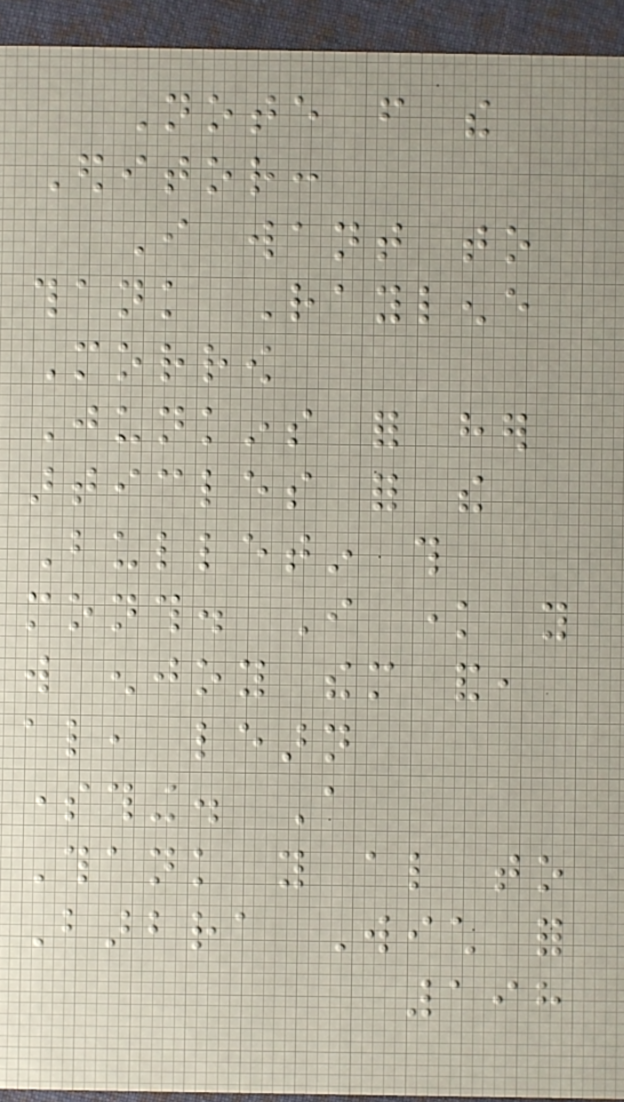Note from the
Editor:
I want to
thank Raylene
Morrow
Junkins for her
articles for the
Bulletin this
month. I know you
will enjoy them and,
also, learn
something. A
Thank you also to
Barbra Wich for
198
